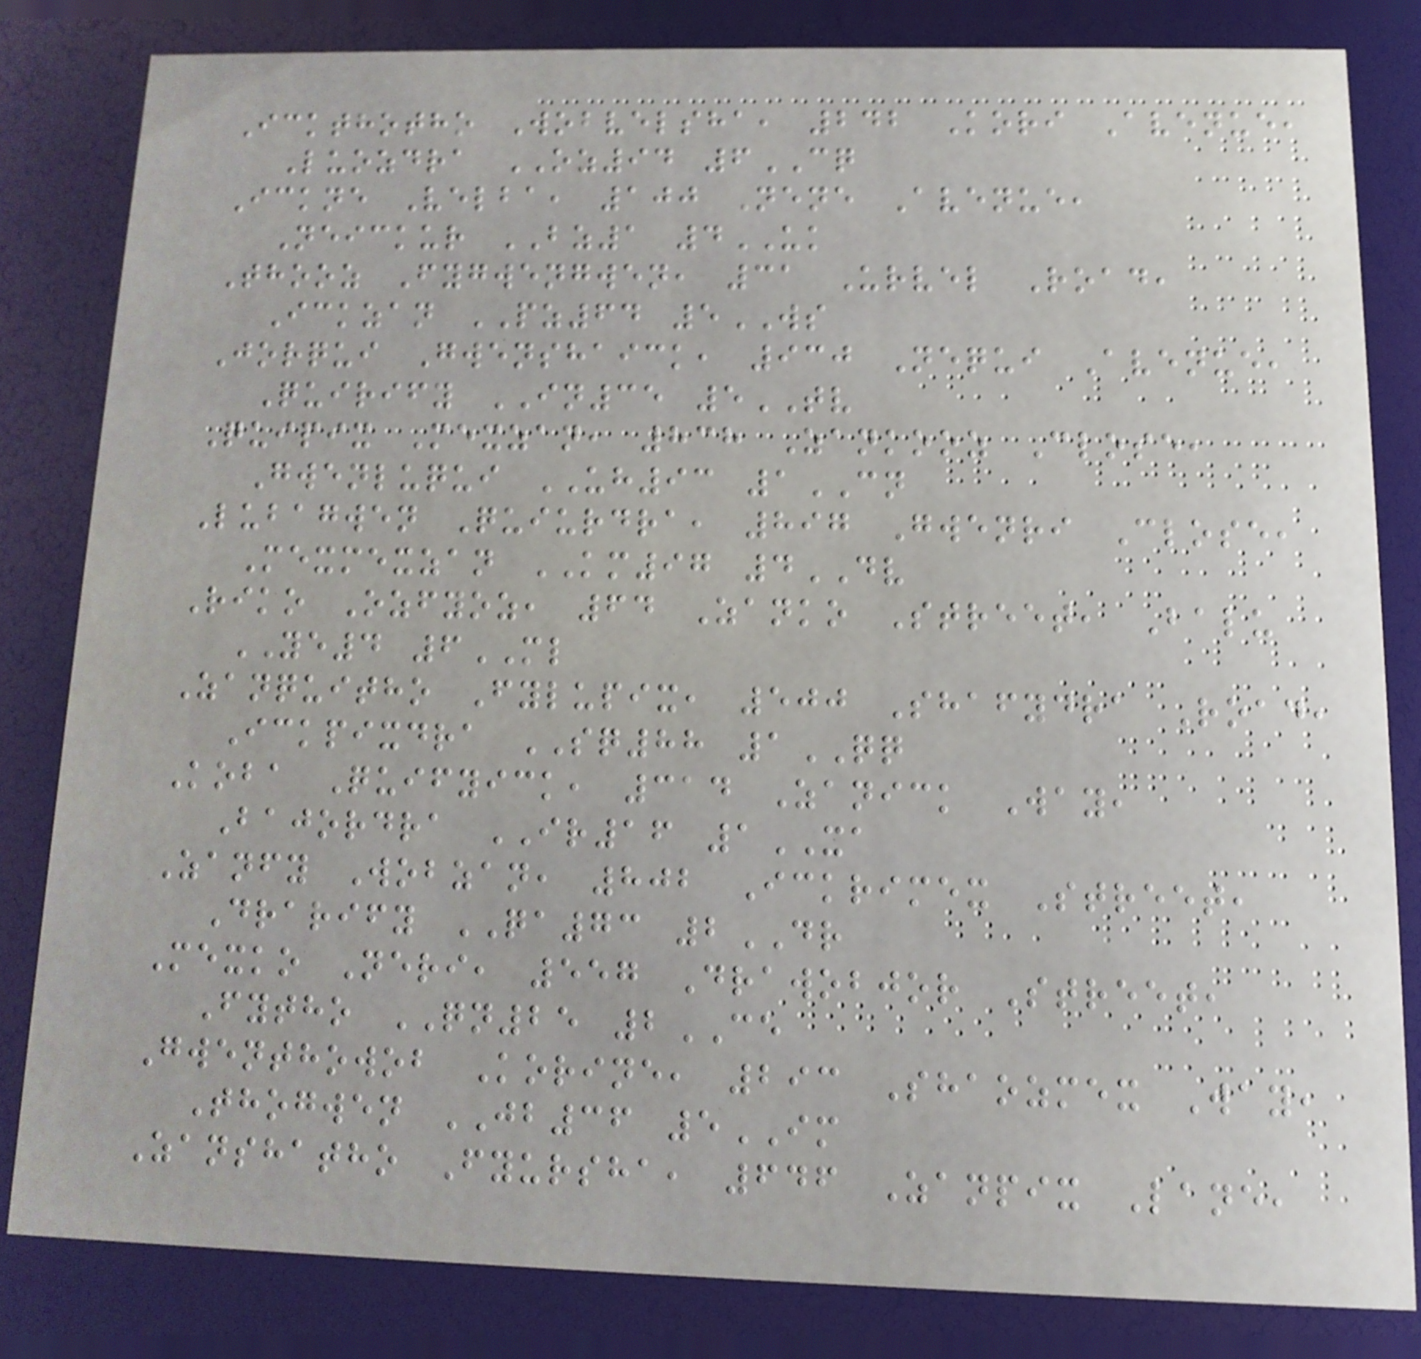Ickthotho Wobvelsha, 242 Kori Avenue,
Luozdra OZ94 6CQ
Ickne Velba, 100 Nene Avenue,
Neickur BZ1 4UK
Thooz Fygwengwen, 31 Urvel Road,
Ickzan PZ64 5WS
Jorqui Gwenshaick, 930 Nequi Avenue,
Quirify IN35 5TV
Quipix Mexzan, 838 Zankooz Close,
Gwenluqui UH93 1CN
Lubagwen Quiurdra, 897 Gwenri Close,
Mexmexzan KM97 4DV
Riko Ozfyoz, 64 Zanko Street, Balu
YE4 6ML
Zanquitho Fylupix, 500 Shafydra Road,
Ickpixdra SQ88 1QQ
Koba Quifyick, 314 Zanick Way,
Bajordra IR16 1XA
Zanfy Wobzan, 802 Ickrimex Street,
Drarify QA73 2DR
Mexko Neri, 557 Drawobjor Street,
Fytho QN25 2CE
Gwenthowob Korine, 293 Shaozmex Way,
Thogwen JB36 5IM
Zanshatho Fyursha, 646 Zanpix Lane,
